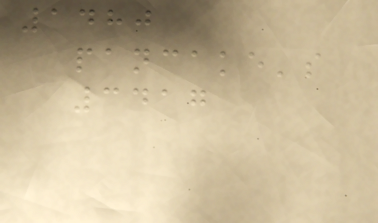1480
pancake's
3417
